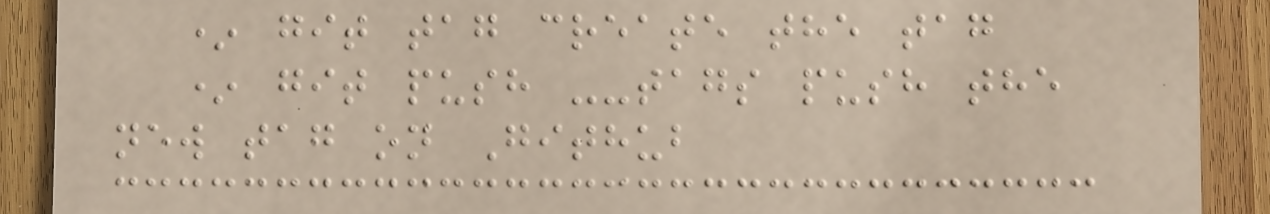* git tag create the tag
* git push --tags push the
new tag on Github
